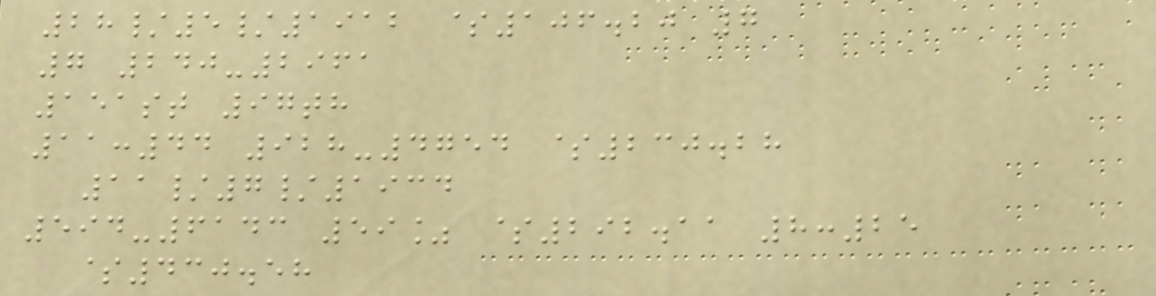28/5/1912 $106.20 7
7 240-2961
151st 97th
11:44 928-4754 $230.28
11/7/1934
594-6143 59% $292.11 8:25
$430.58
